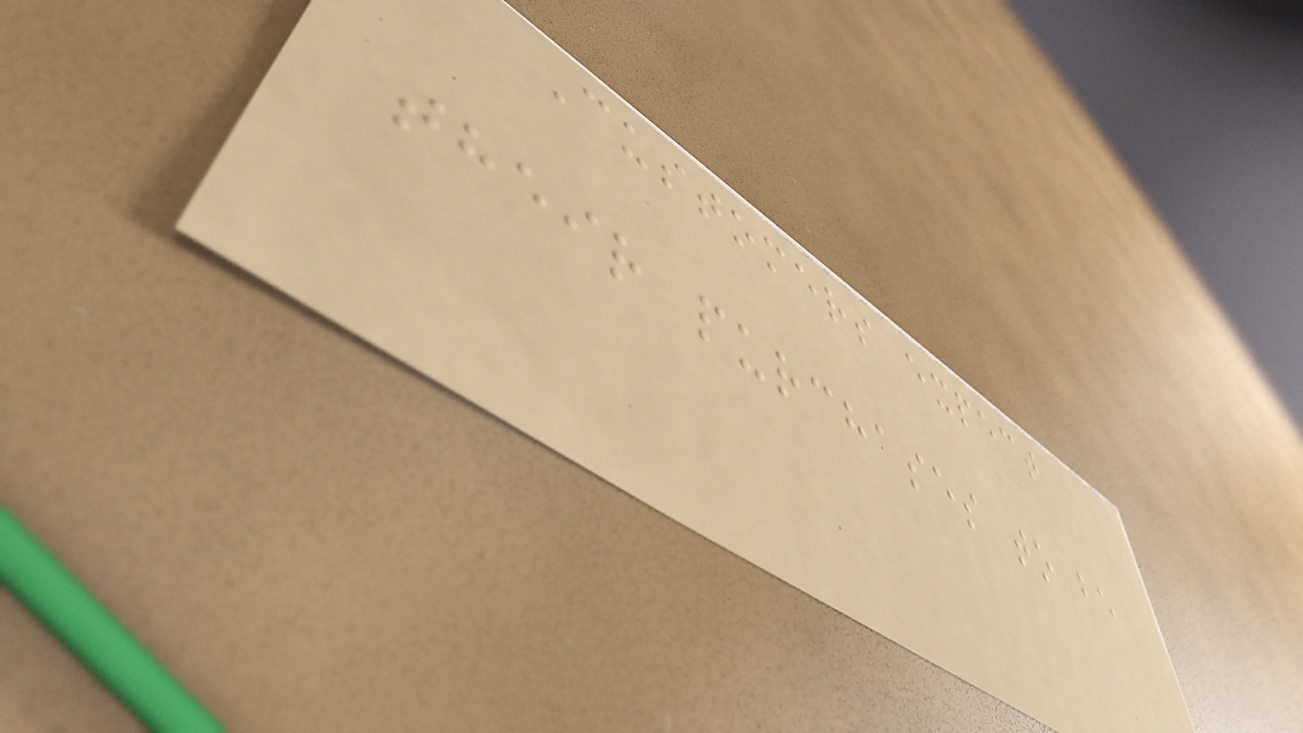Customers expect
their purchases to be
